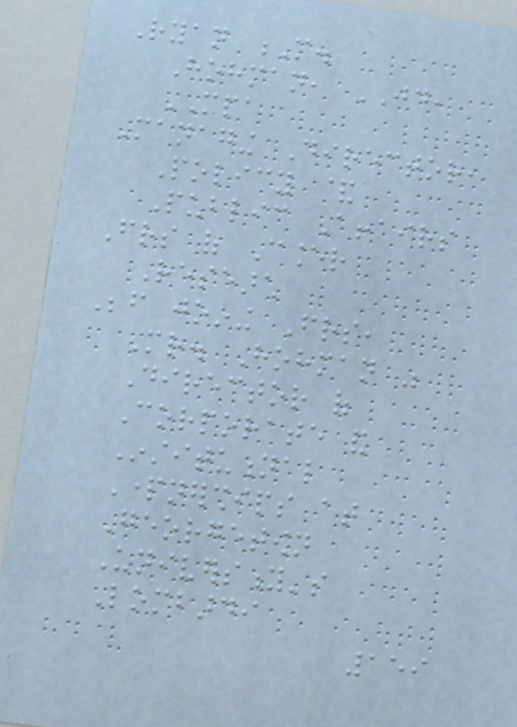Ryan M.
Hohman, JD,
MPA
Managing Director,
Policy &
Public Affairs
Friends of Cancer
Research
Before joining Friends,
Mr. Hohman was
Director of
Corporate and
Institutional
Partnerships at
Georgetown
University's
Lombardi
159
